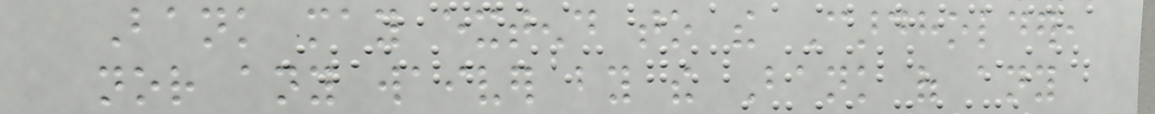Bank may extend to the Cardholder,
nor any waiver by the Bank of any
